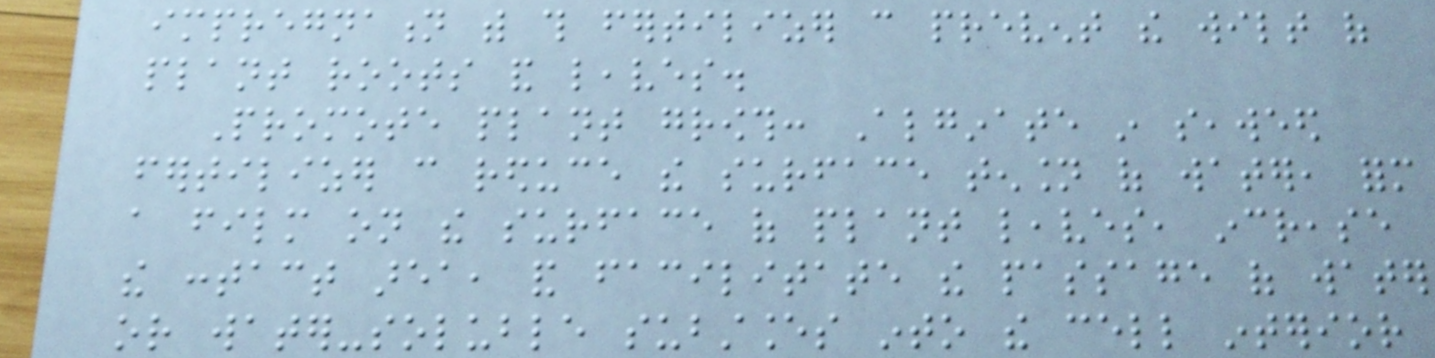impregnation with this fertilizer can prevent the wilt of
plant roots and leaves.
Promote plant growth: Alginate in seaweed
fertilizer can reduce the surface tension of water, form
a film on the surface of plant leaves, increase
the contact area, and facilitate the passage of water
or water-soluble substances into the cell interior
